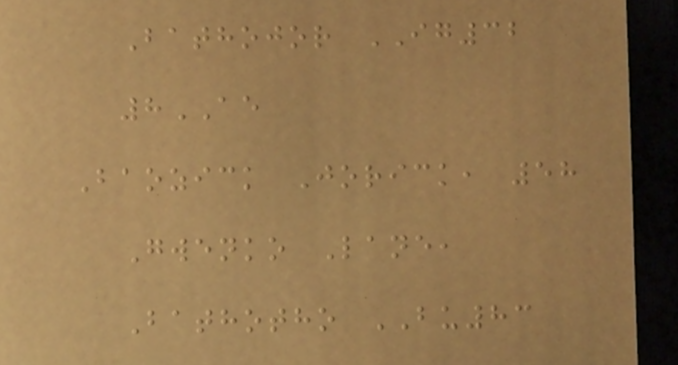Bathojor IG32
8AE
Baozick Jorick, 58
Gwenko Lane,
Bathotho BU83
